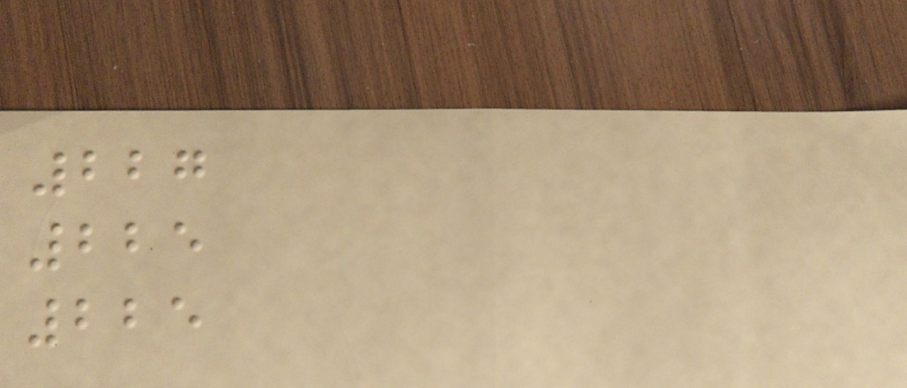227
225
225
